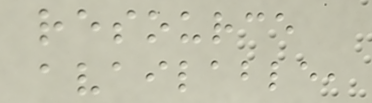resource
available,
